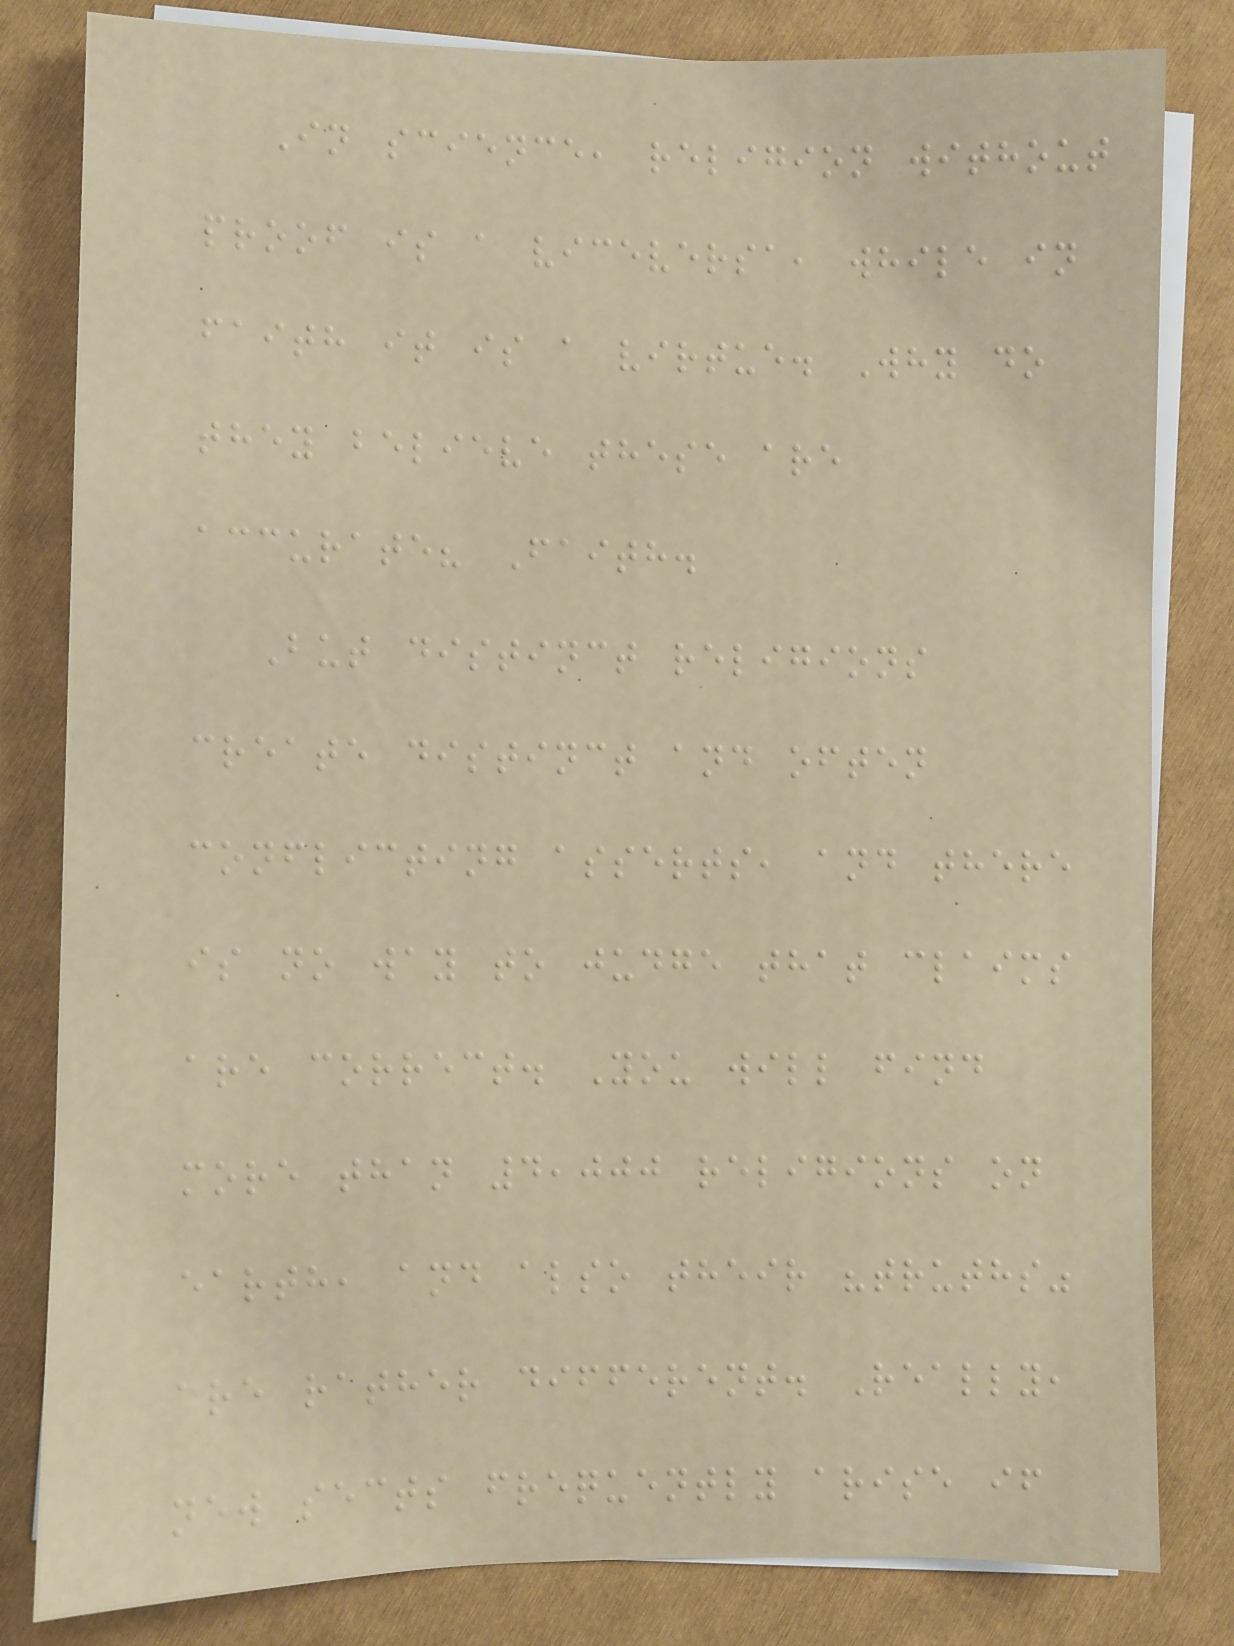In science, religion without
proof is a viceversa, while in
faith it is a virtue. Why do
they believe these are
accurate? Faith.
But distinct religions
create distinct and often
conflicting asserts, and there
is no way to judge that claims
are correct. You will find
more than 4,000 religions on
earth, and also their "truths"
are rather different. Really,
new sects frequently arise if
